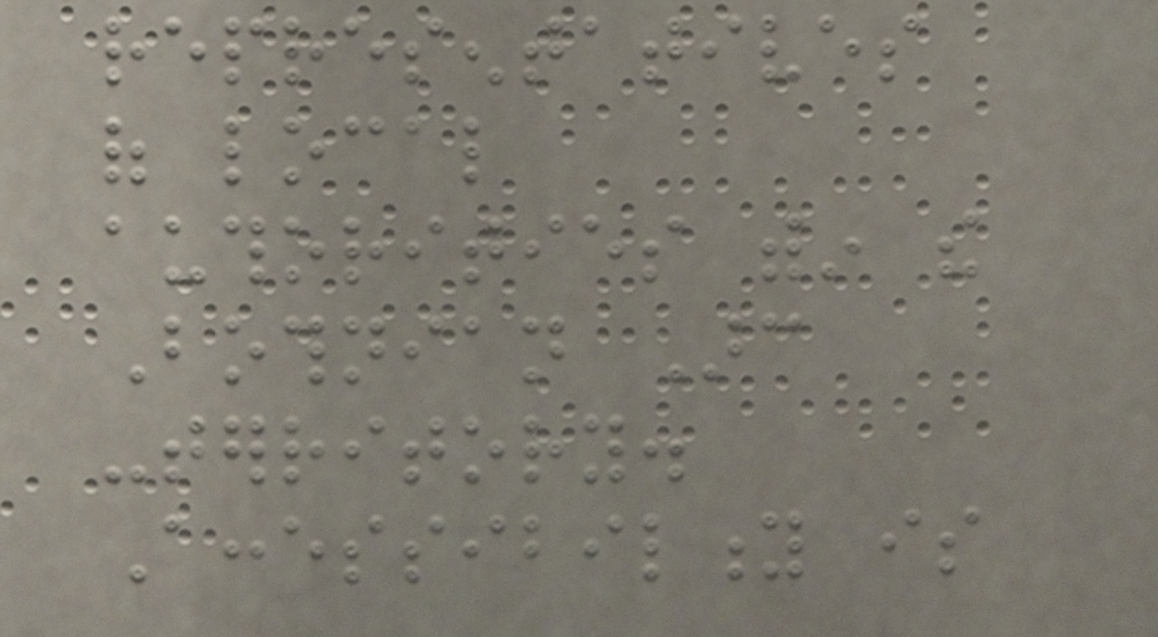representatives
of local
authorities within the
Bothnian Arc
-territory.
Accessibility is
